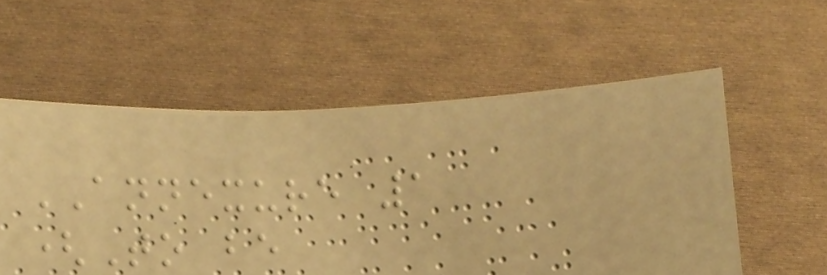ANNEXURE 1
(To be
